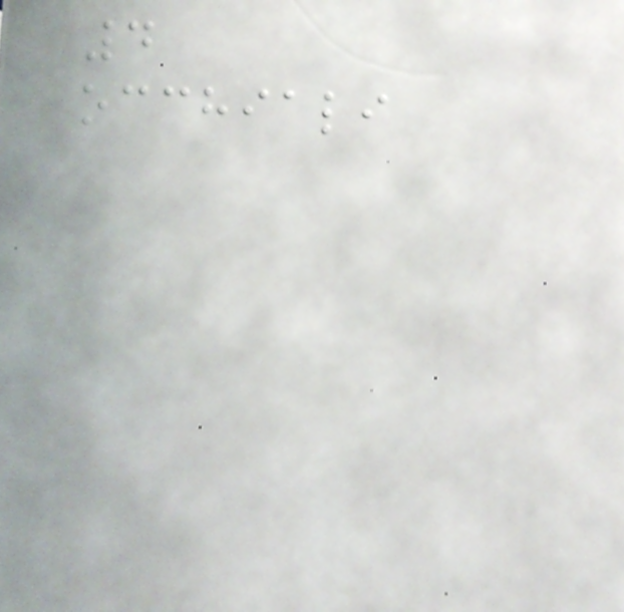4
occhiali
